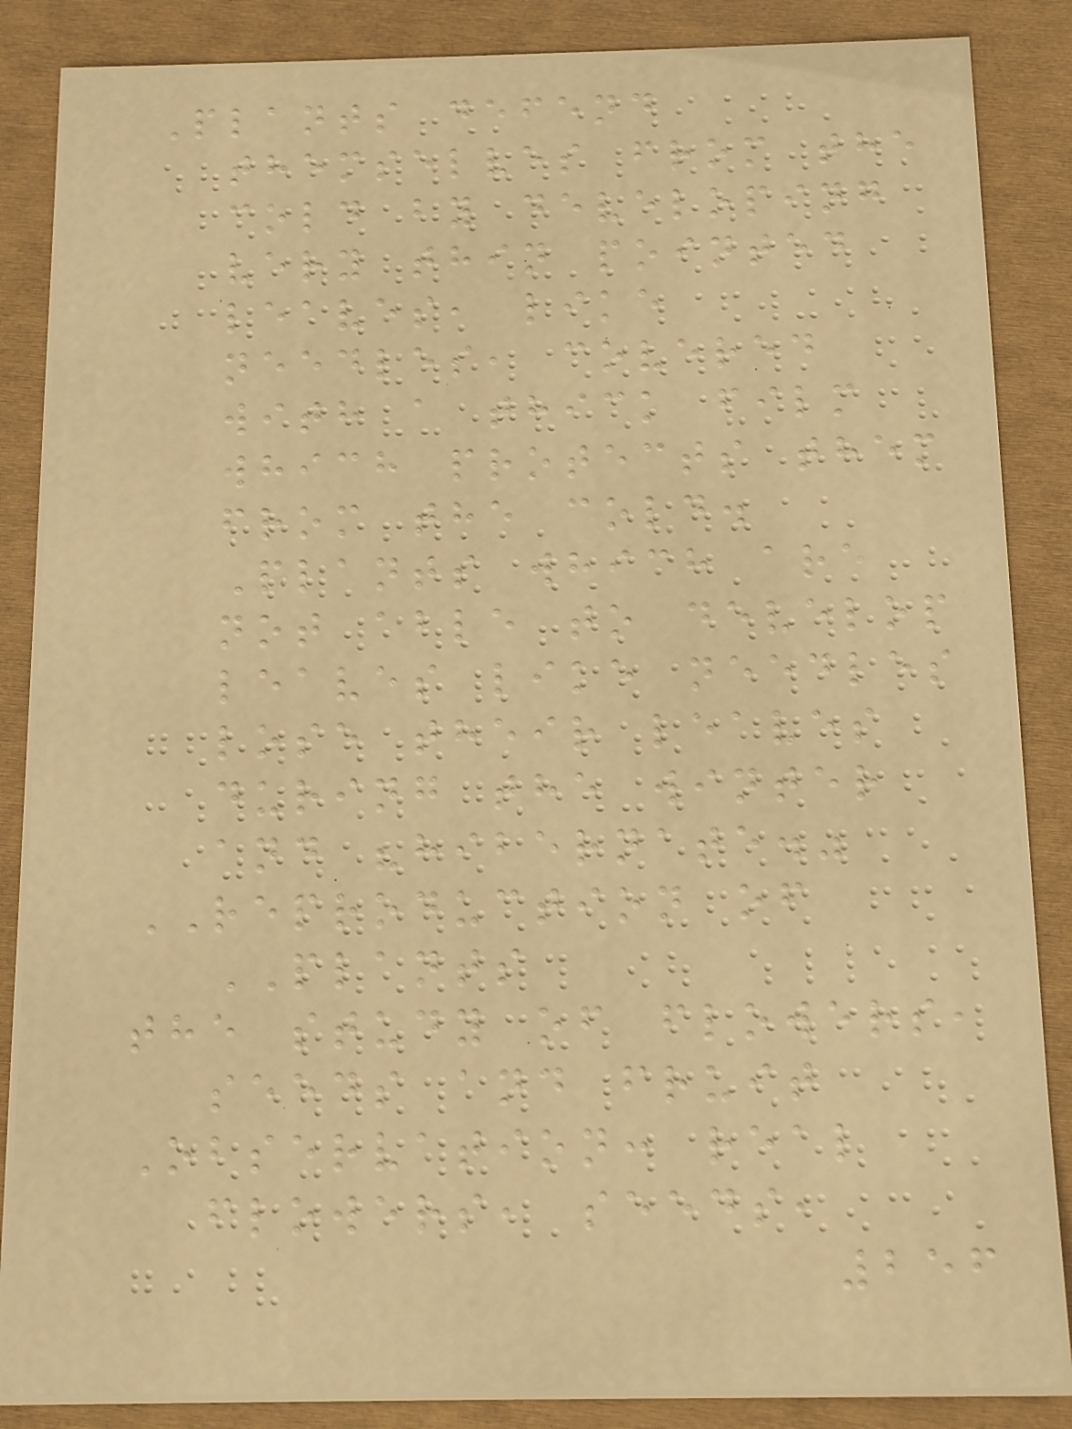Plants defend
themselves from the
cold by developing
very thin pointed
leaves, like
needles, covered
with a thick film
which protects them
from the cold.
Plants which are
not able to develop
leaves like needles
lose their leaves
during the winter
and "hibernate."
REPRODUCTION of
PLANTS
the study of flowers,
seeds and fruit
Observation: real
flowers, seeds,
256
